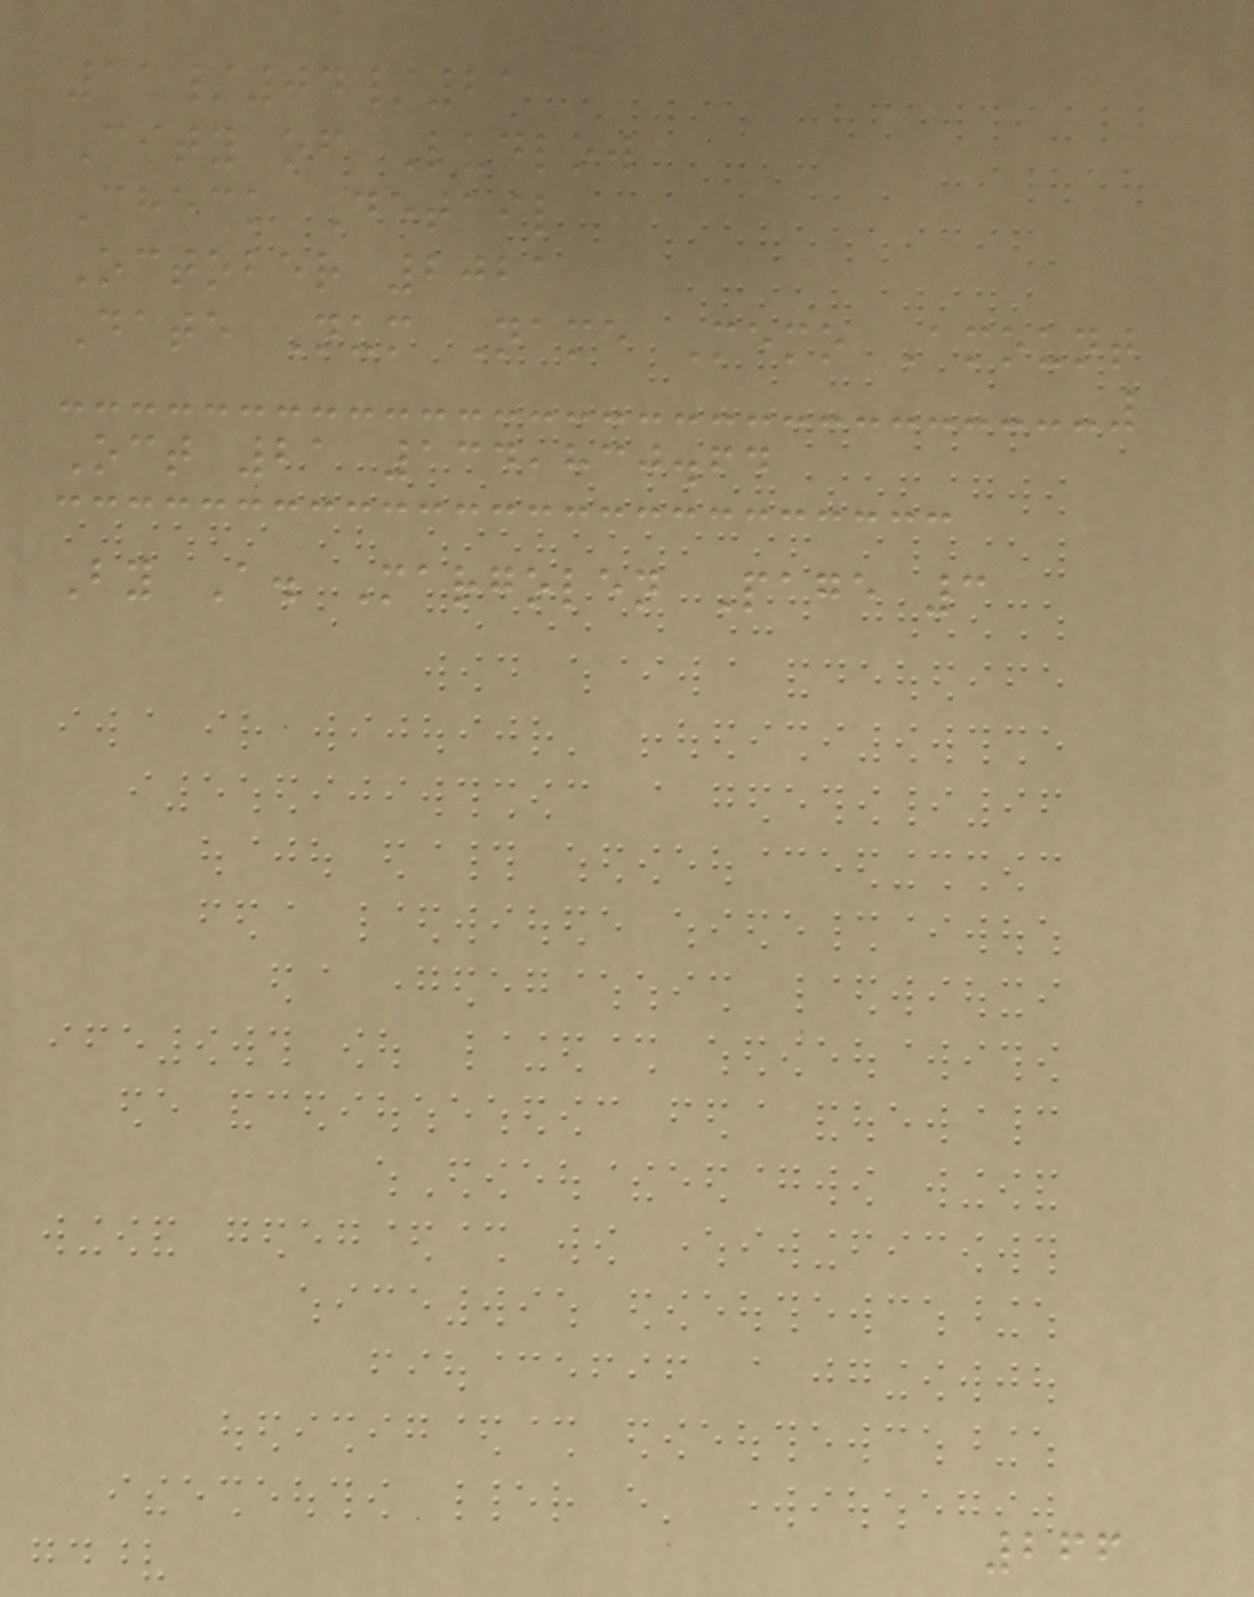11/04/21
City of Ludlow
Check Detail
October 2021
Date Num Name Memo Amount
Oct 21 134,830.64
By A. Margolen Page 3
266
